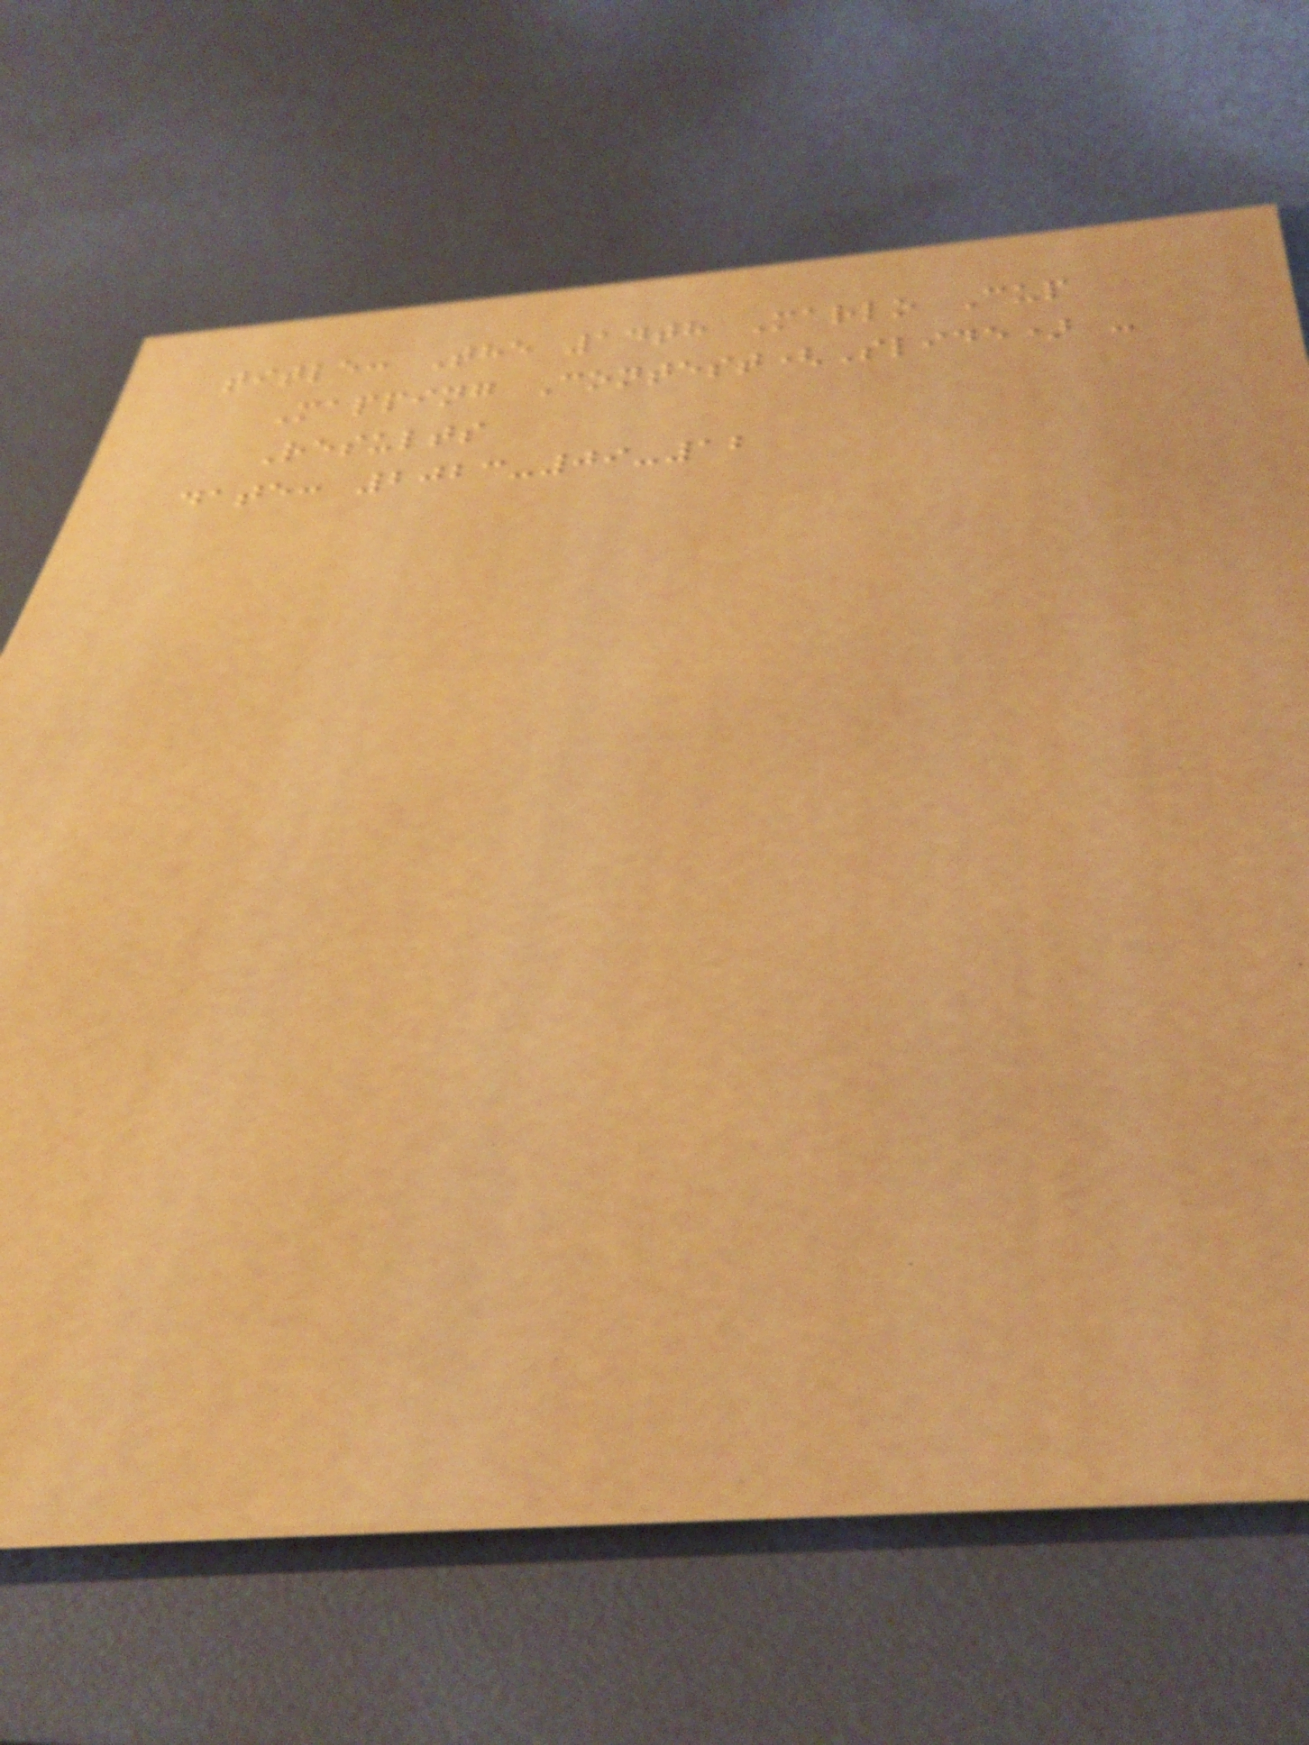title: The 14th Marlo Cup
Mapping Contest(Slide) -
Results
date: 2023-09-12
